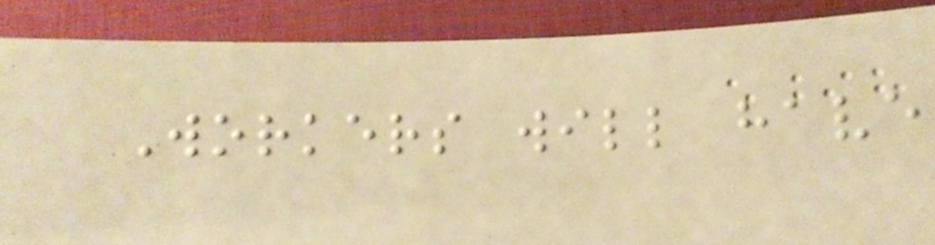Workers will have
